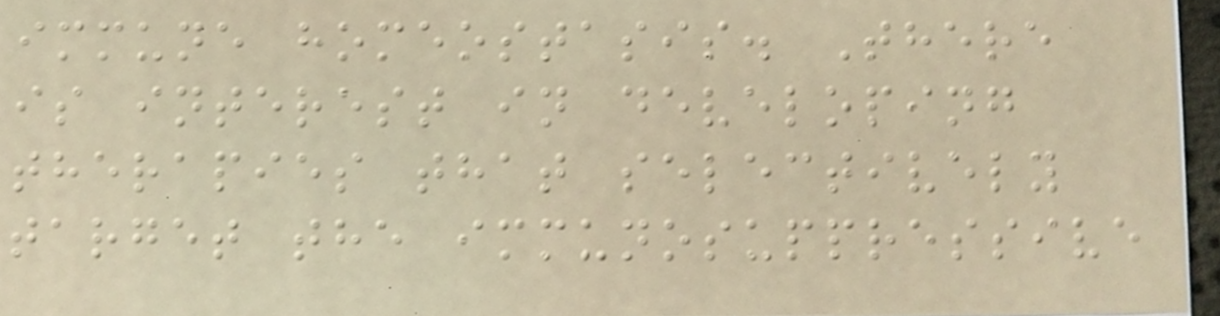immune homeostasis. There
is interest in developing
therapies that selectively
target the immunosuppressive
